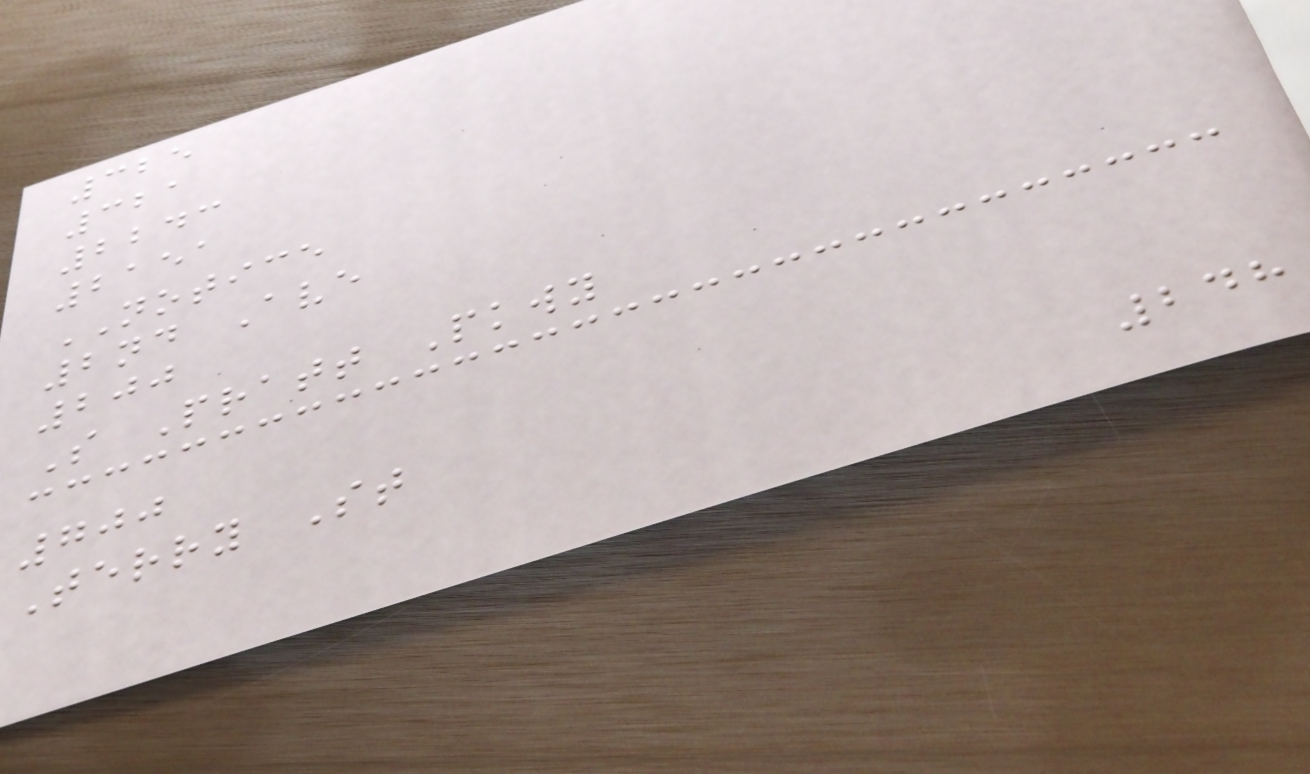325
321
2243
2151
NOTICE
2nd Ave
200
S Pratt Pkwy
700
Terry St
248
